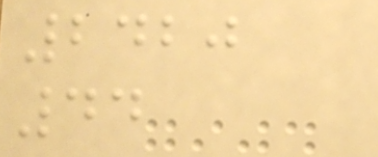2420
44
